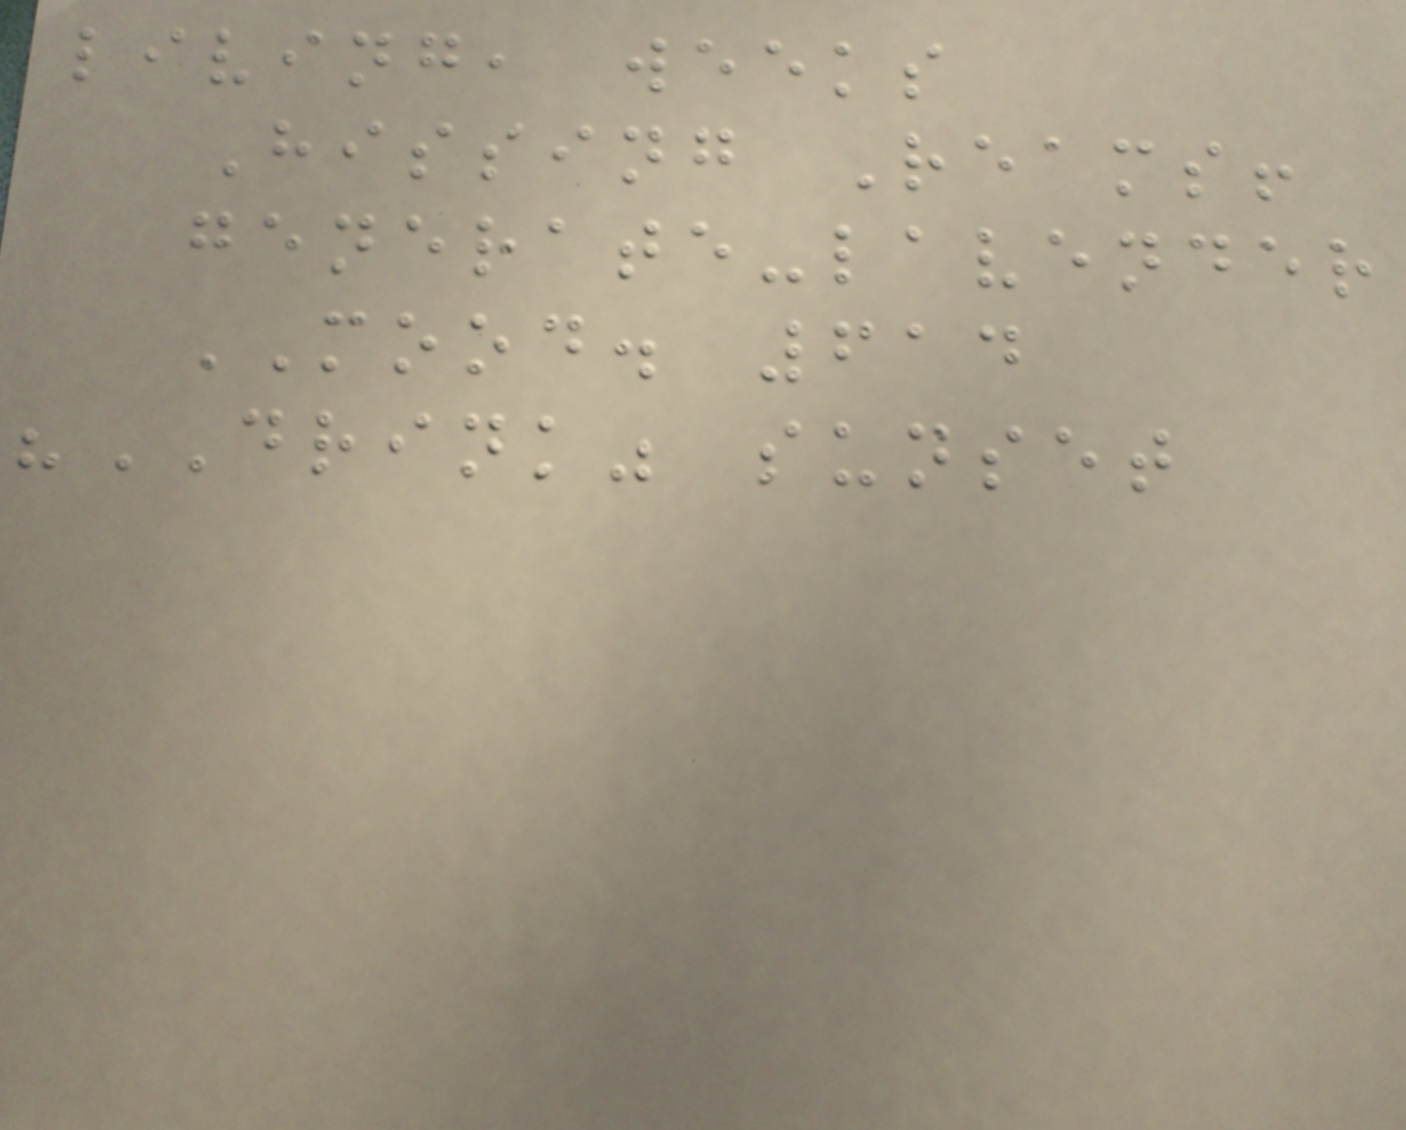living, weeks
Hissing Reams!
generate-lavender
MOOD. 614
"DRINK" sunset
